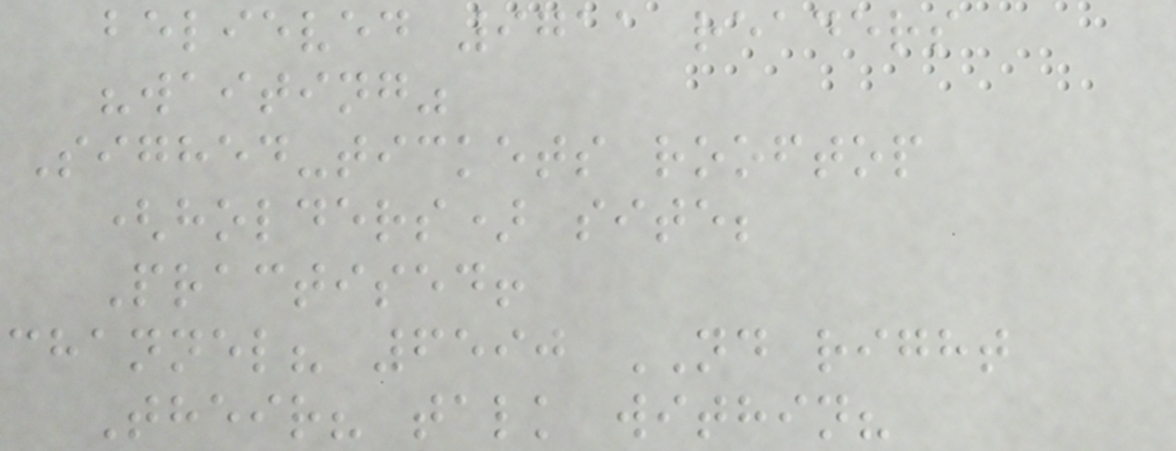believed 9711 readers
"waiting"
Sighed-tickets rooftop
(holders) site;
Practised!
channel? 6590 ND right
Their? talk within?
